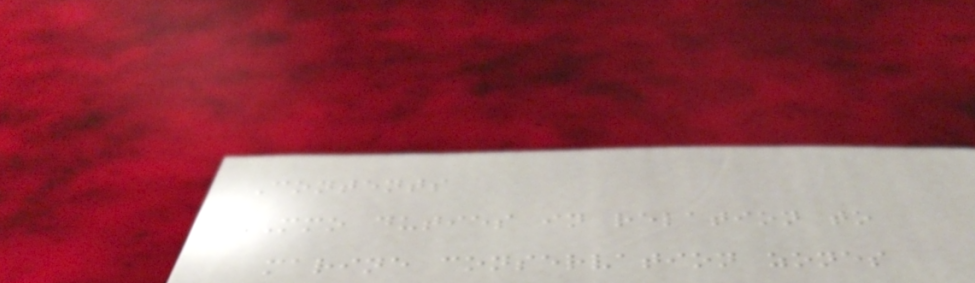Contents
MMO duties in relation to
marine conservation zones
